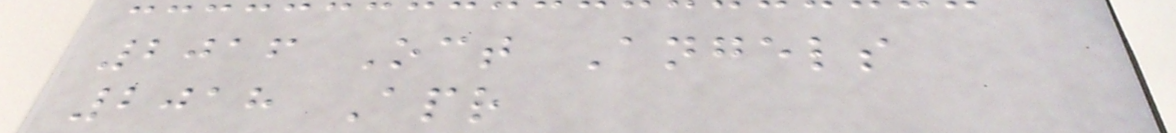2016 Oct Angels
2018 Apr
